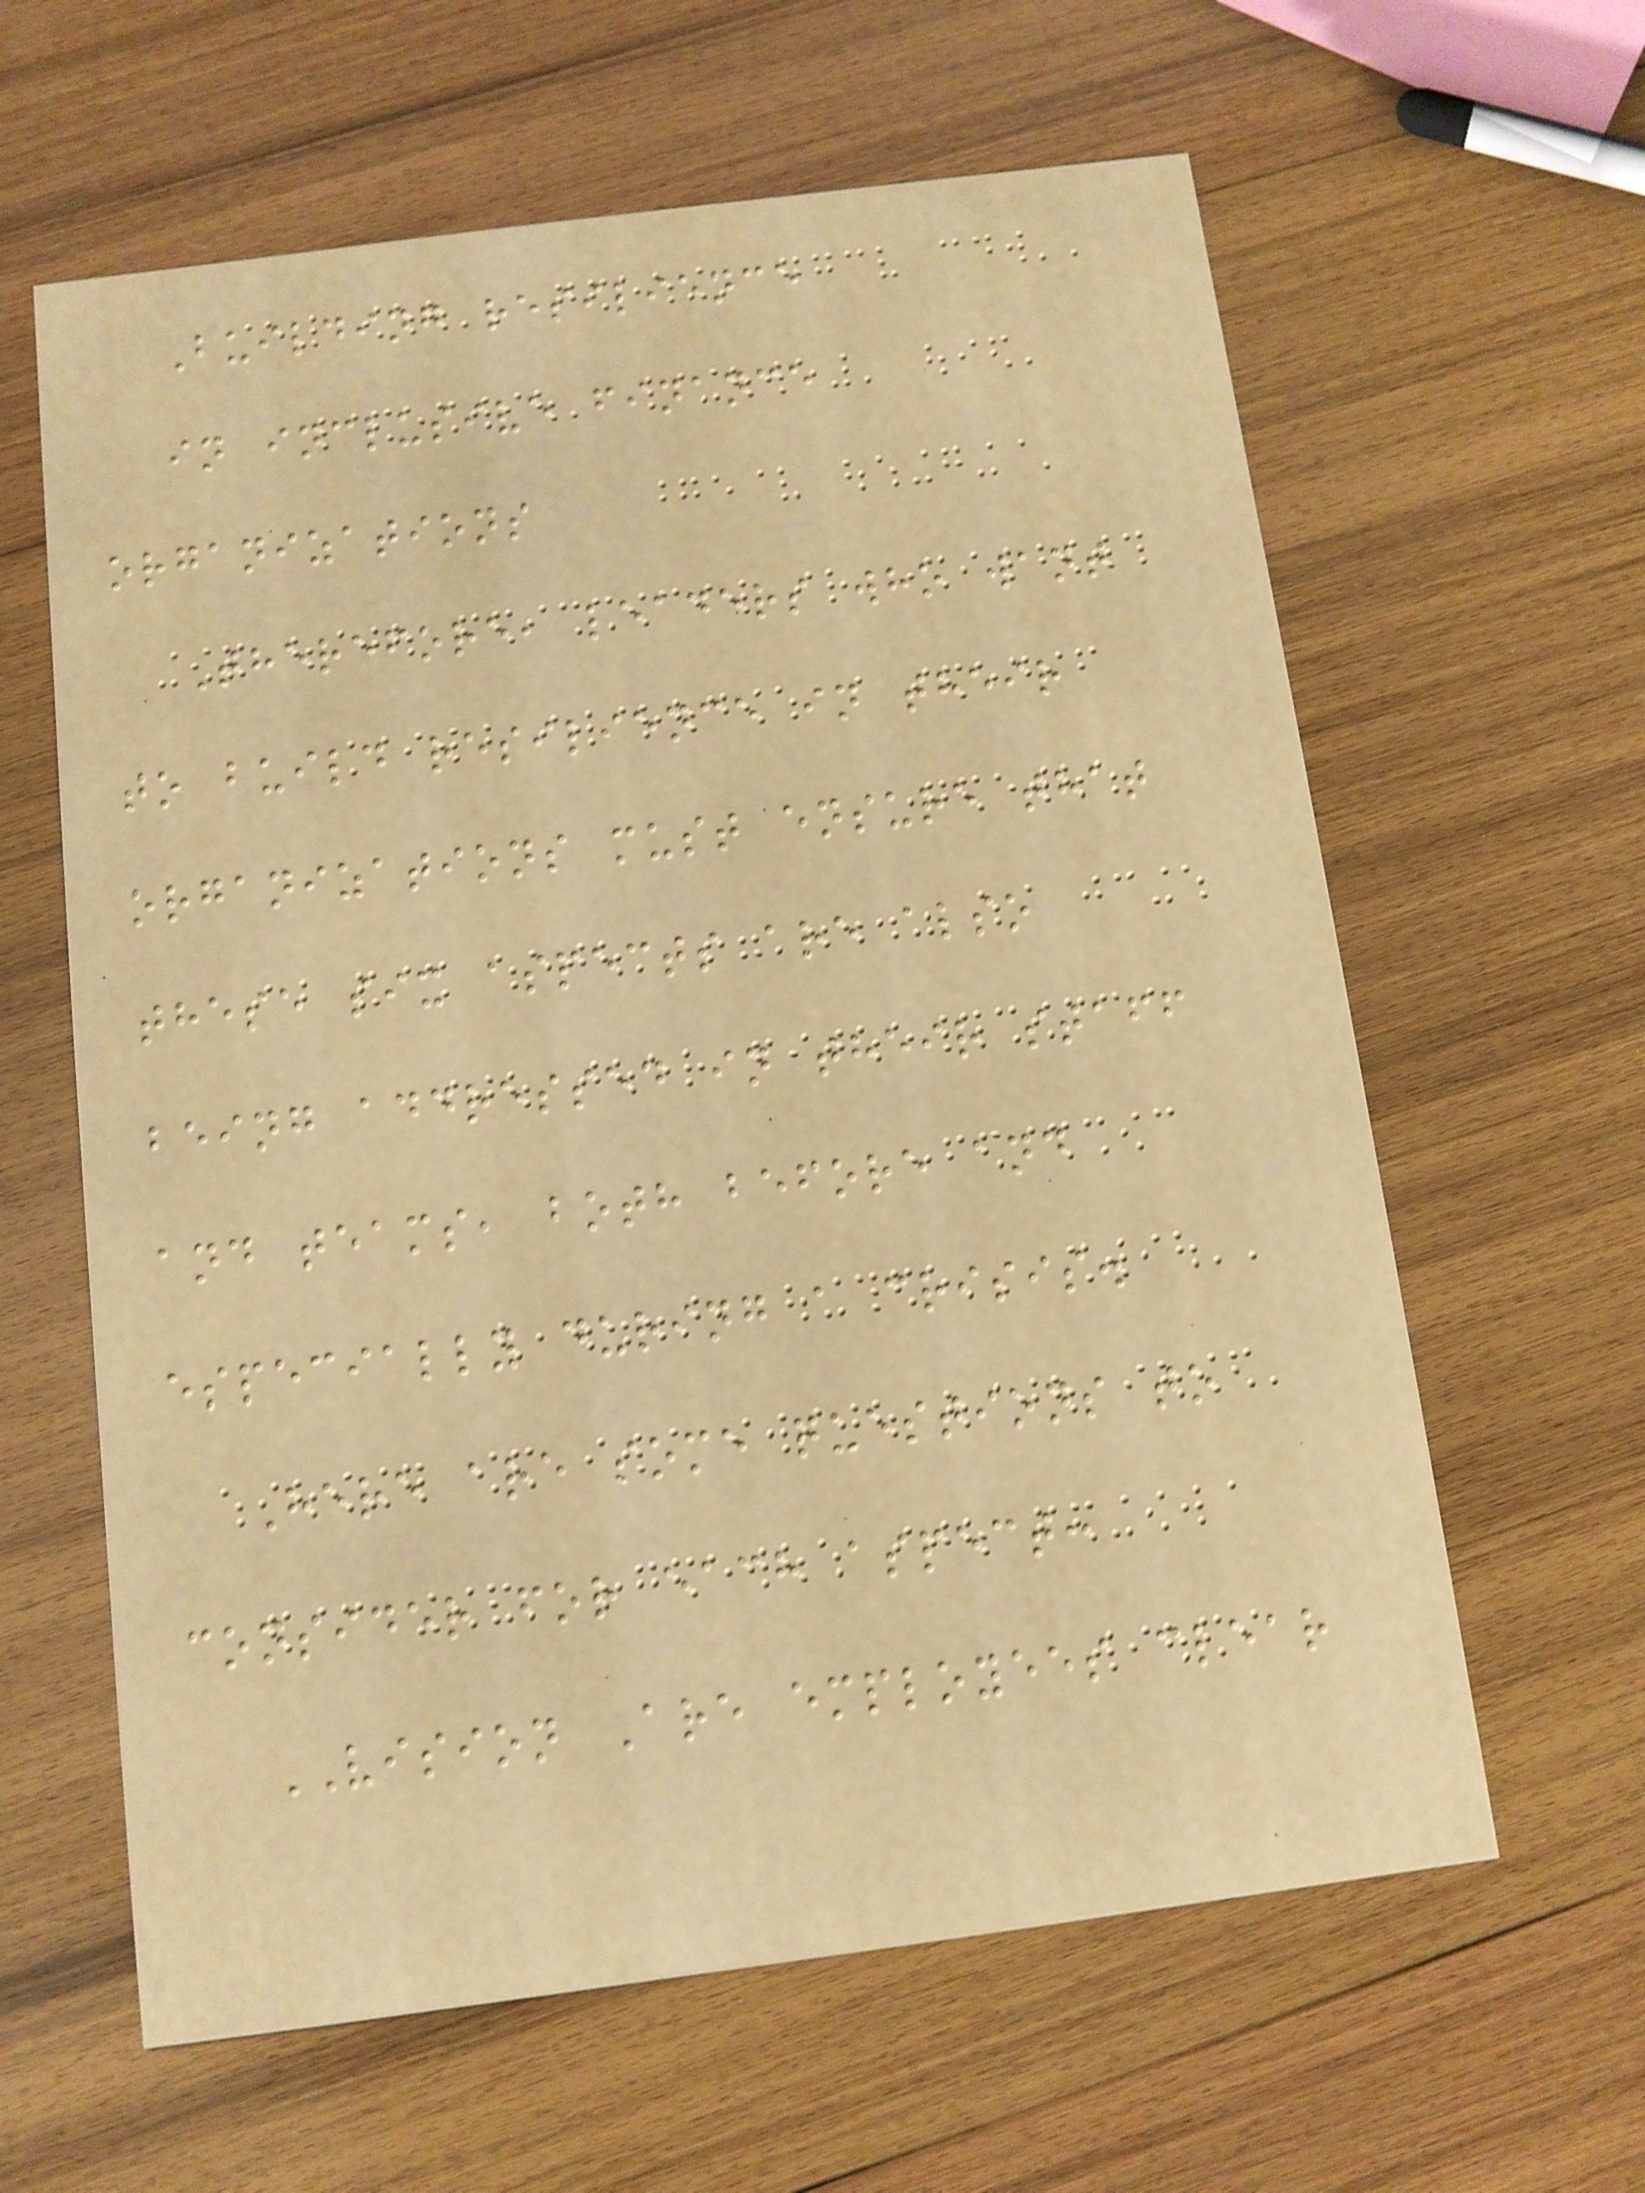Building resilience
in inclusive finance
organizations
Therefore, leaders who want
to build resilience in their
organizations must ensure that
these six aspects are also
being addressed in their staff
and teams, both before and
especially during a crisis.
Here are some questions to
consider for each aspect:
VISION Are employees clear
